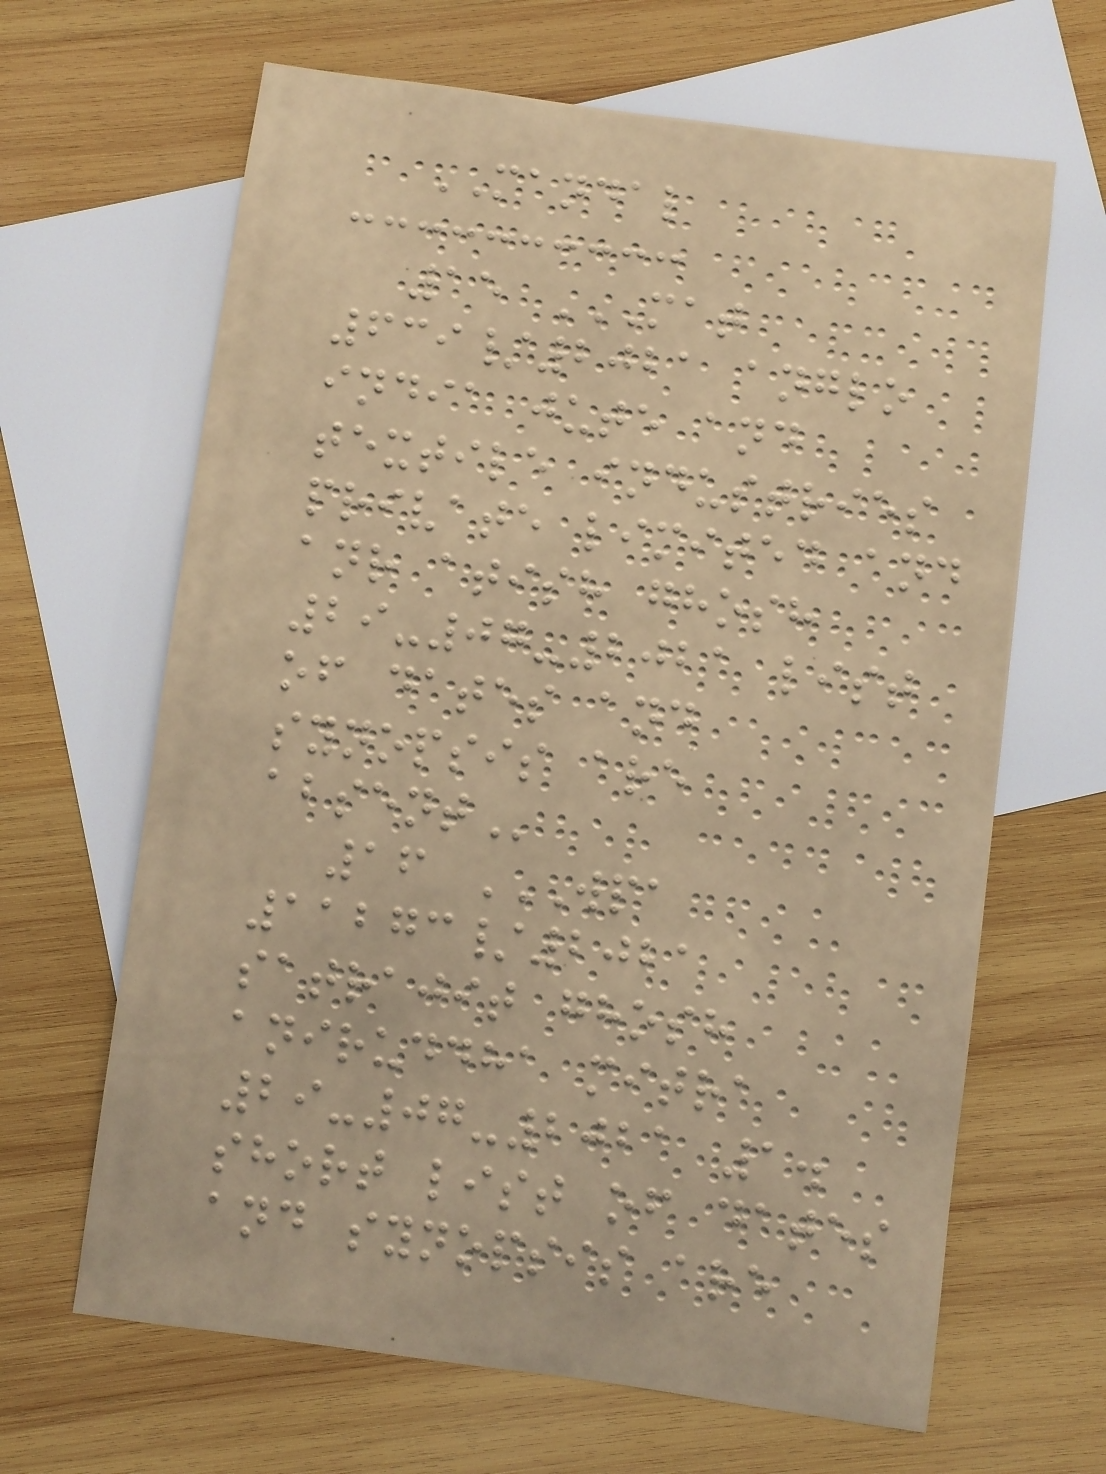MANDAL
15 MAT
639/2021 ANGLO
INDIA JUTE AND
TEXTILE INDUSTRIES
PRIVATE LIMITED AND
ANR ATISH GHOSH
29-07-2021 LIST
OF DATES AND
SYNOPSIS ARE
ABSENT
16 WPA
11273/2021
SATRAJIT GHOSH
ANIRUDDHA MITRA
29-07-2021 1.
SHORT LIST OF DATES
AND SYNOPSIS ARE
